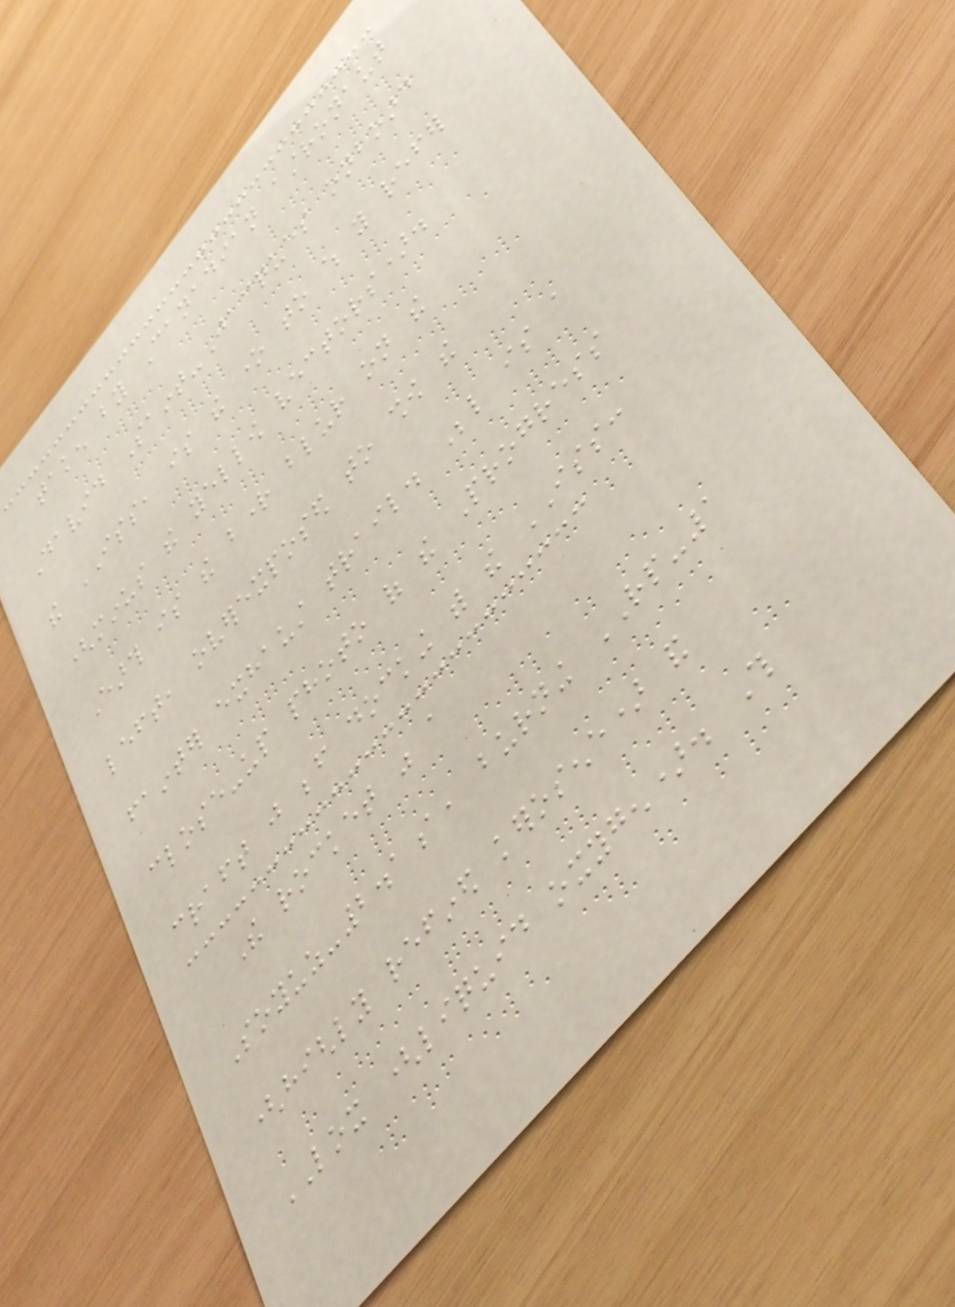taken by Canadian astronaut
David Saint-Jacques onboard
the ISS, is the one to which you refer
(minus the yellow vectors).
Earth is the bright blur on the
left, overexposed to show the
fainter exhaust trail. Below is a
close-up photo of the Progress
craft just before docking with the ISS:
The rocket was a
Soyuz-2.1a, burning RP-1
(highly refined kerosene) and
LOX (liquid oxygen). This
